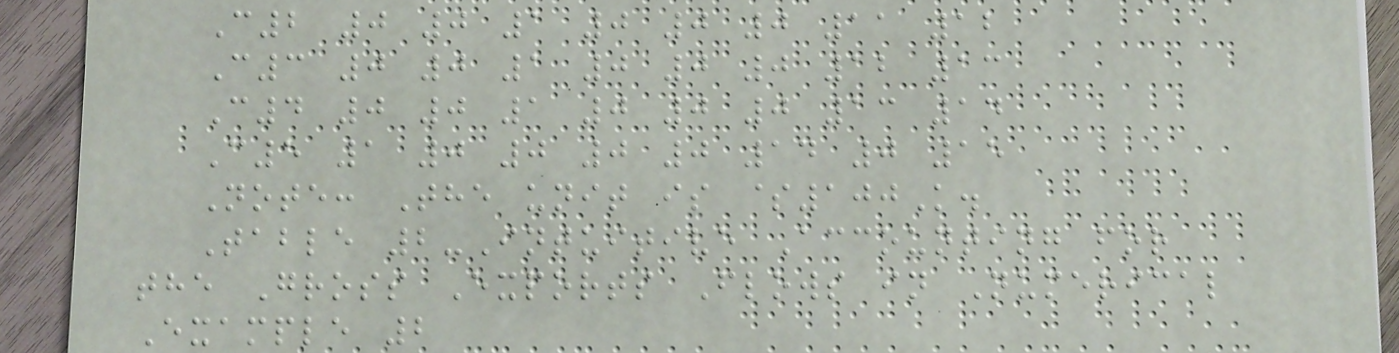C2 0 0 1 0 0 0 11 12
C3 0 0 1 0 0 0 12 13
C4 0 0 1 0 0 0 13 14
C5 1 0 0 0 0 14 0 15
Note: The unit is $100K.
Table 2-Intuitive Accounting for
the Gross Exports Flows in Numerical
Example 2
